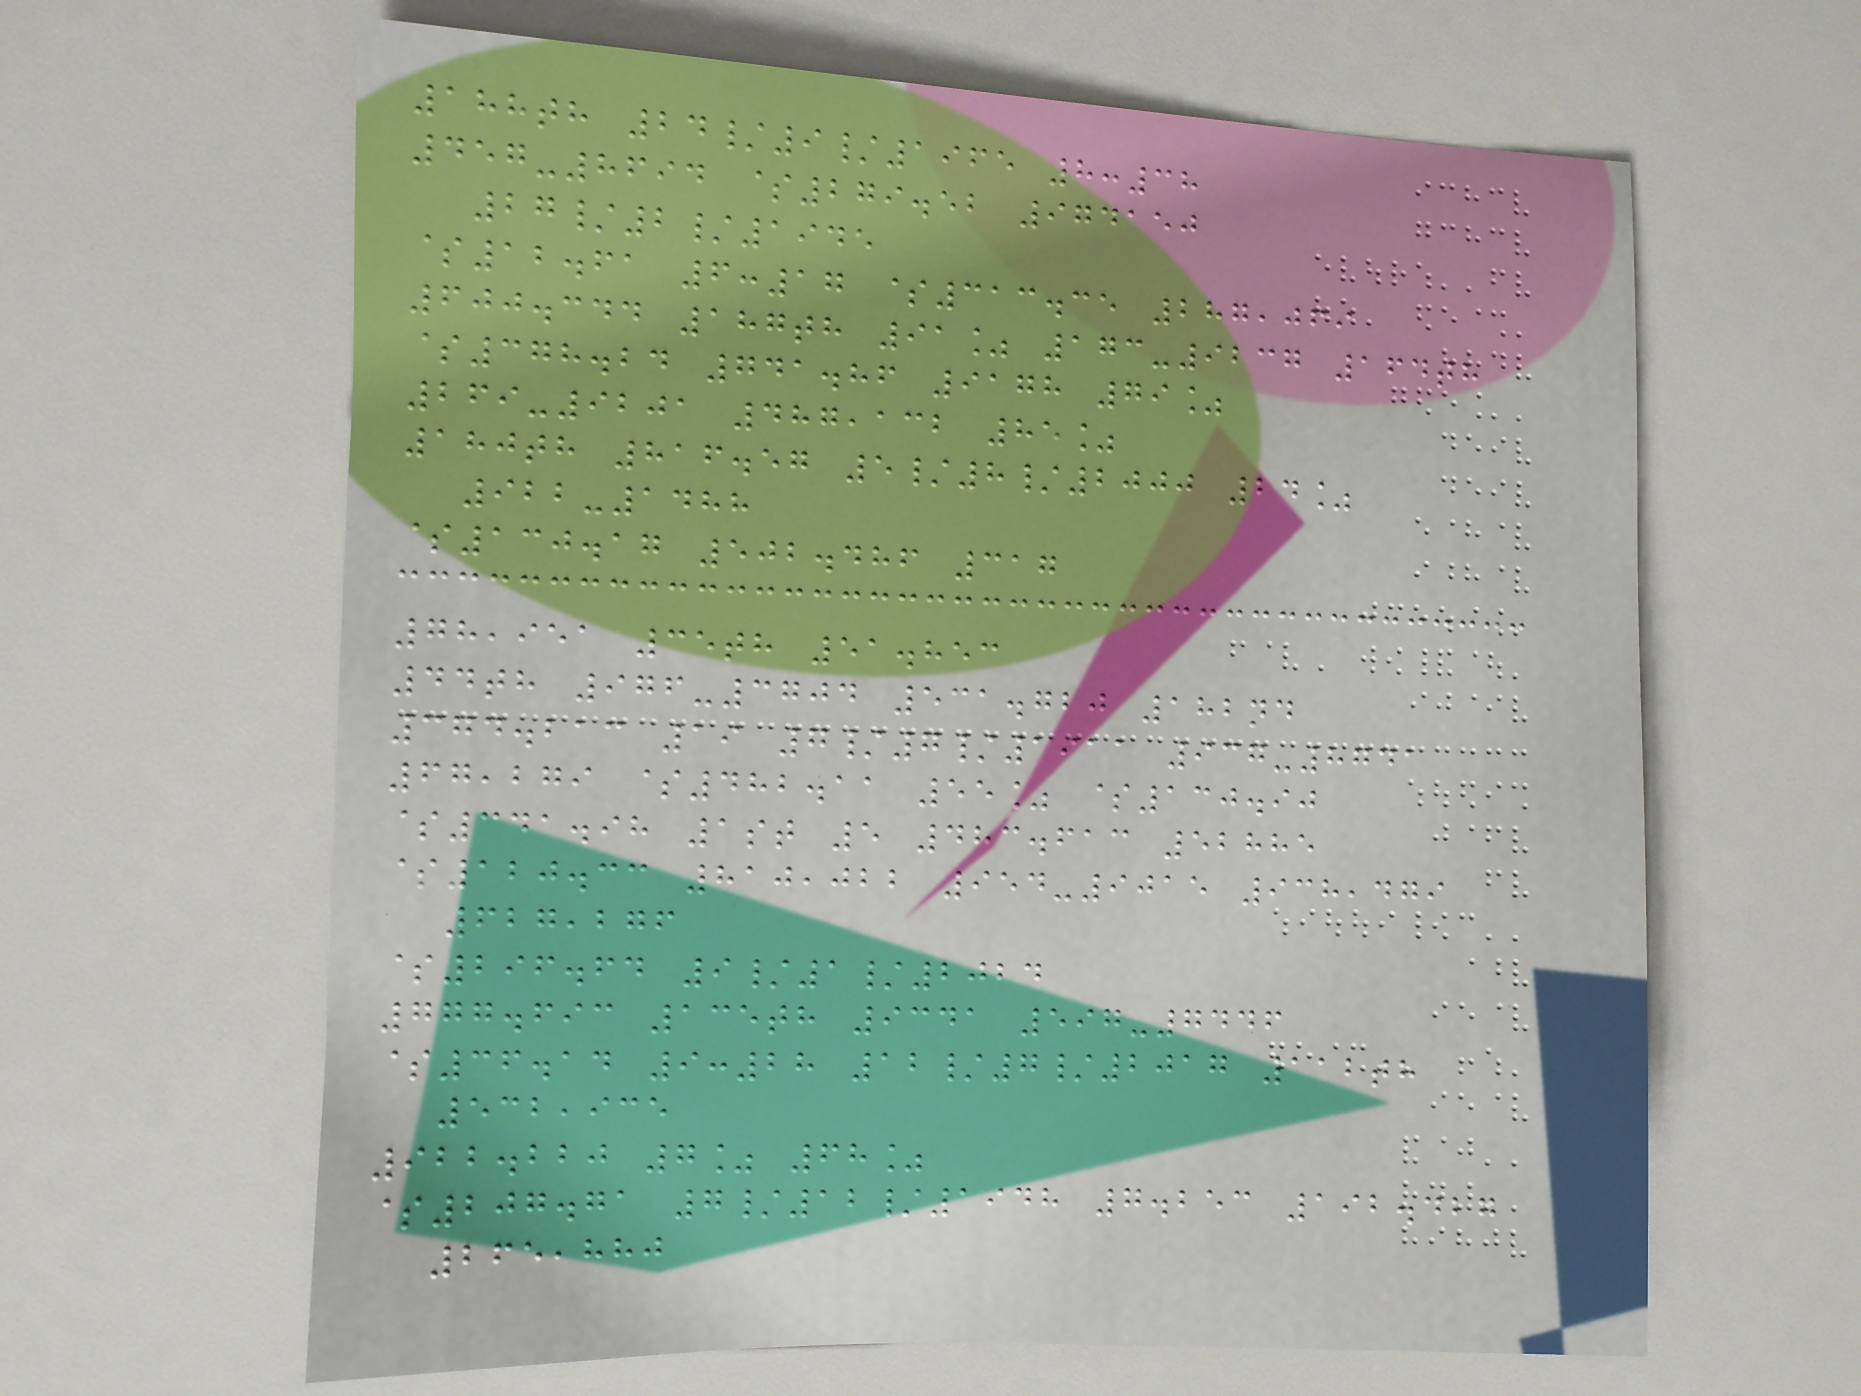188th 24/9/1965 8:38
457-8694 $279.52 974150
27/2/1945
$12.61 6:17 $313.35 287,069
600.344 187th 91% 173-9237 164th
$378.24 741.86 9178 79%
269-9201 487,132 85%
180th 816.57 5/8/2000 24%
922-1488
$130.17 502.486 317
78,951 35th 51.853
44th 976-3704 531.720 182nd
374.213 19 7/7/1911 937-8741
67,279 $482.11 55% $130.90
$341.98 1st 5 483.613 52885
$120.33 810,022 954-9015 938,479
627,276
$296.64 9/1/2024
777.693 135th 9341 597-7446
$36.14 9:28 12/7/2017 112th
532,935
922.220 7% 68%
$207.71 7/12/1948 7.253 192.427
265,880
